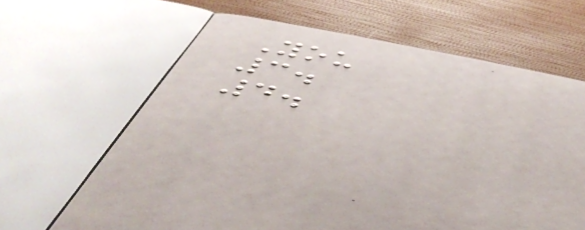You
3.
4.
